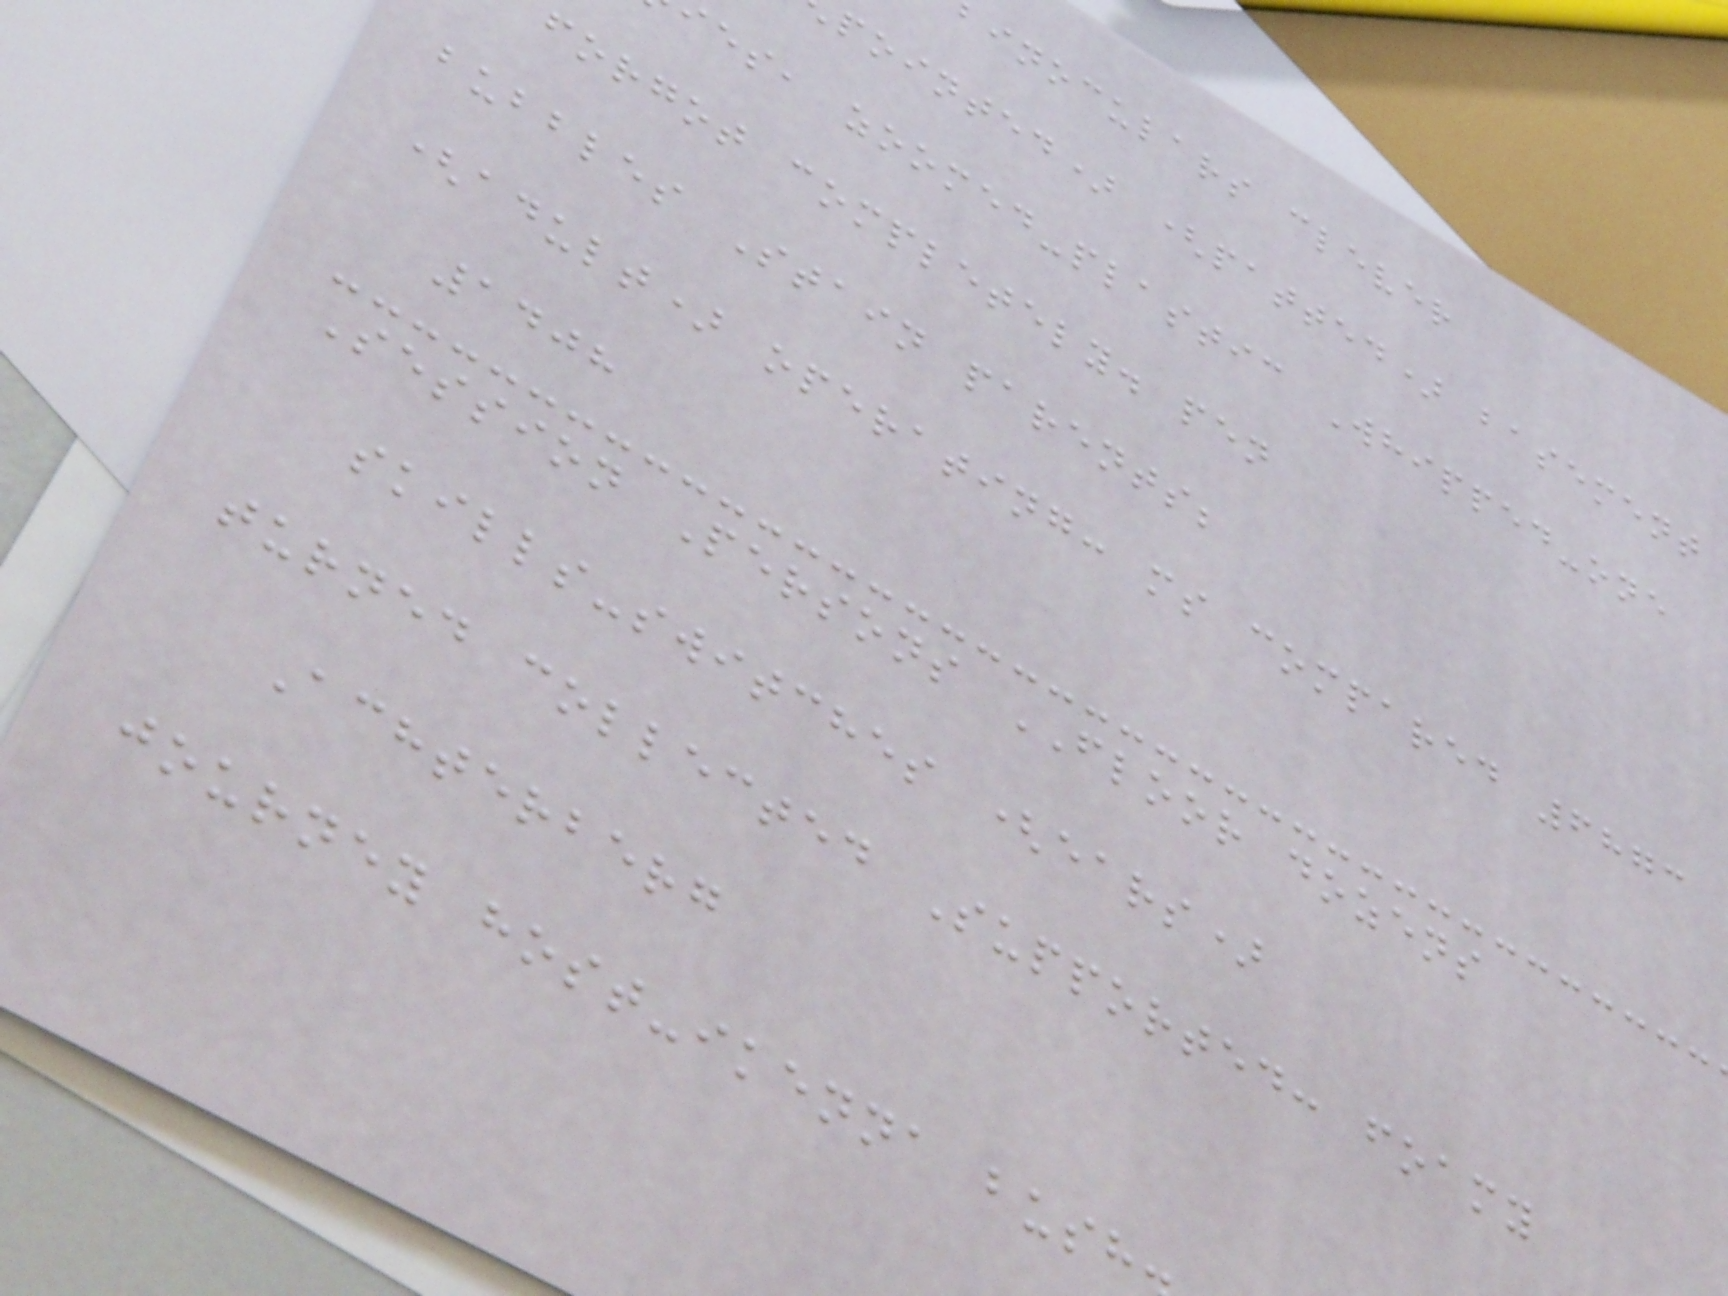inoculars clever
pointed) (patted) basement
es, zoomed-plastic Whipped-one
forgot completely. pen
bubbles Stain parents;
(adult) operating: ms compared 6873
1408
Session Persons FLOOR dozens
skills-switches (ears)
turned collected Supported: foamy
Achterberg
journey host-ikenna bush
